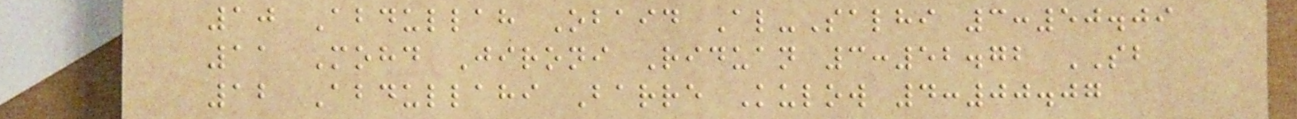10 Abdullah Obaid Al-Salhi 3:50.09
11 Mohd Jironi Riduan 3:52.72 SB
12 Abdullahi Barre Kulow 4:00.07
